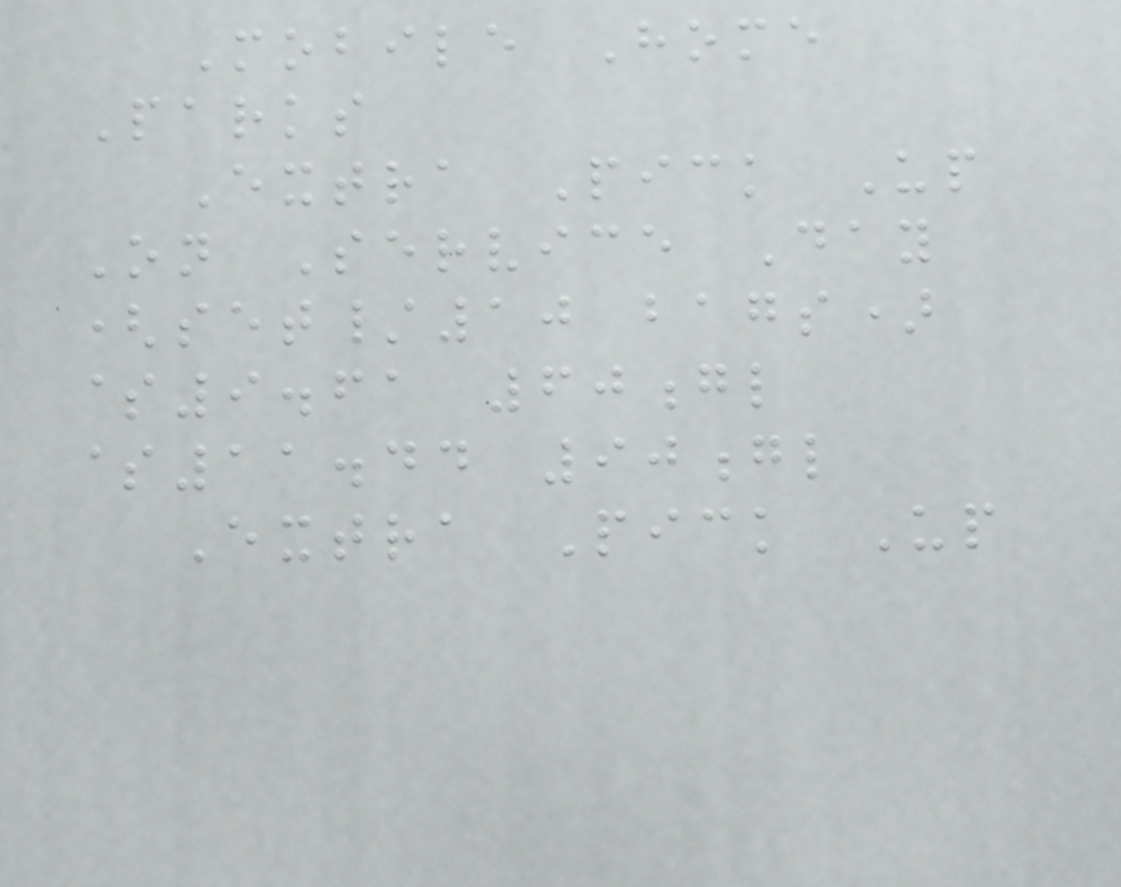Mobile Home
Parks
Extra Pick Up
On Service Day
(set/10 bags)
$9.61 60gl
$11.44 90gl
Extra Pick Up
